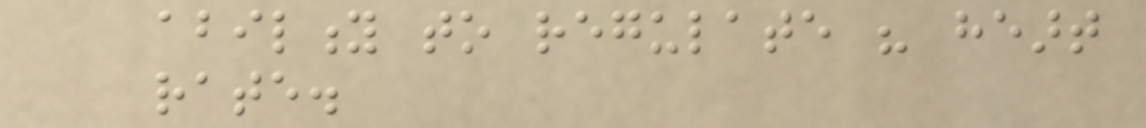ability to regulate his heart
rate.
